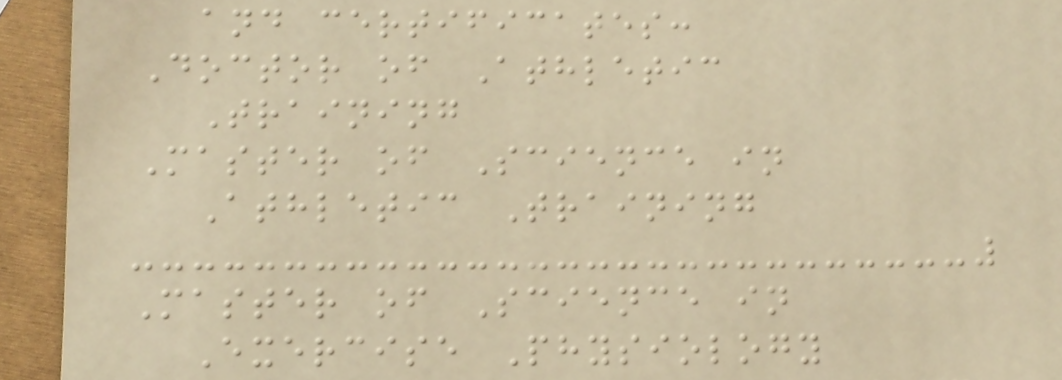and certificates:
Doctor of Athletic
Training
Master of Science in
Athletic Training
Master of Science in
Exercise Physiology
